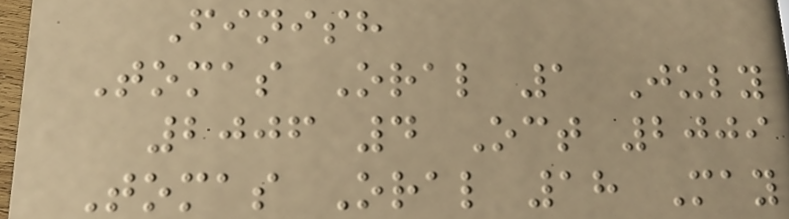Finish
Tomas Oral 1 July
2006 4 Oct 2009
Tomas Oral 18 May
